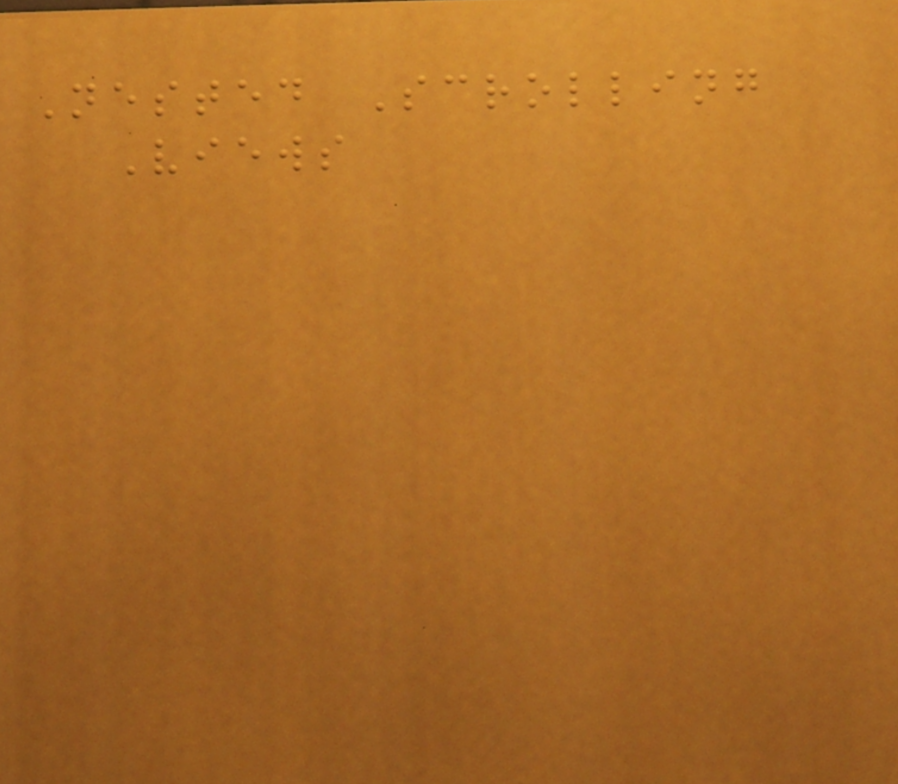Nested Scrolling
Views
